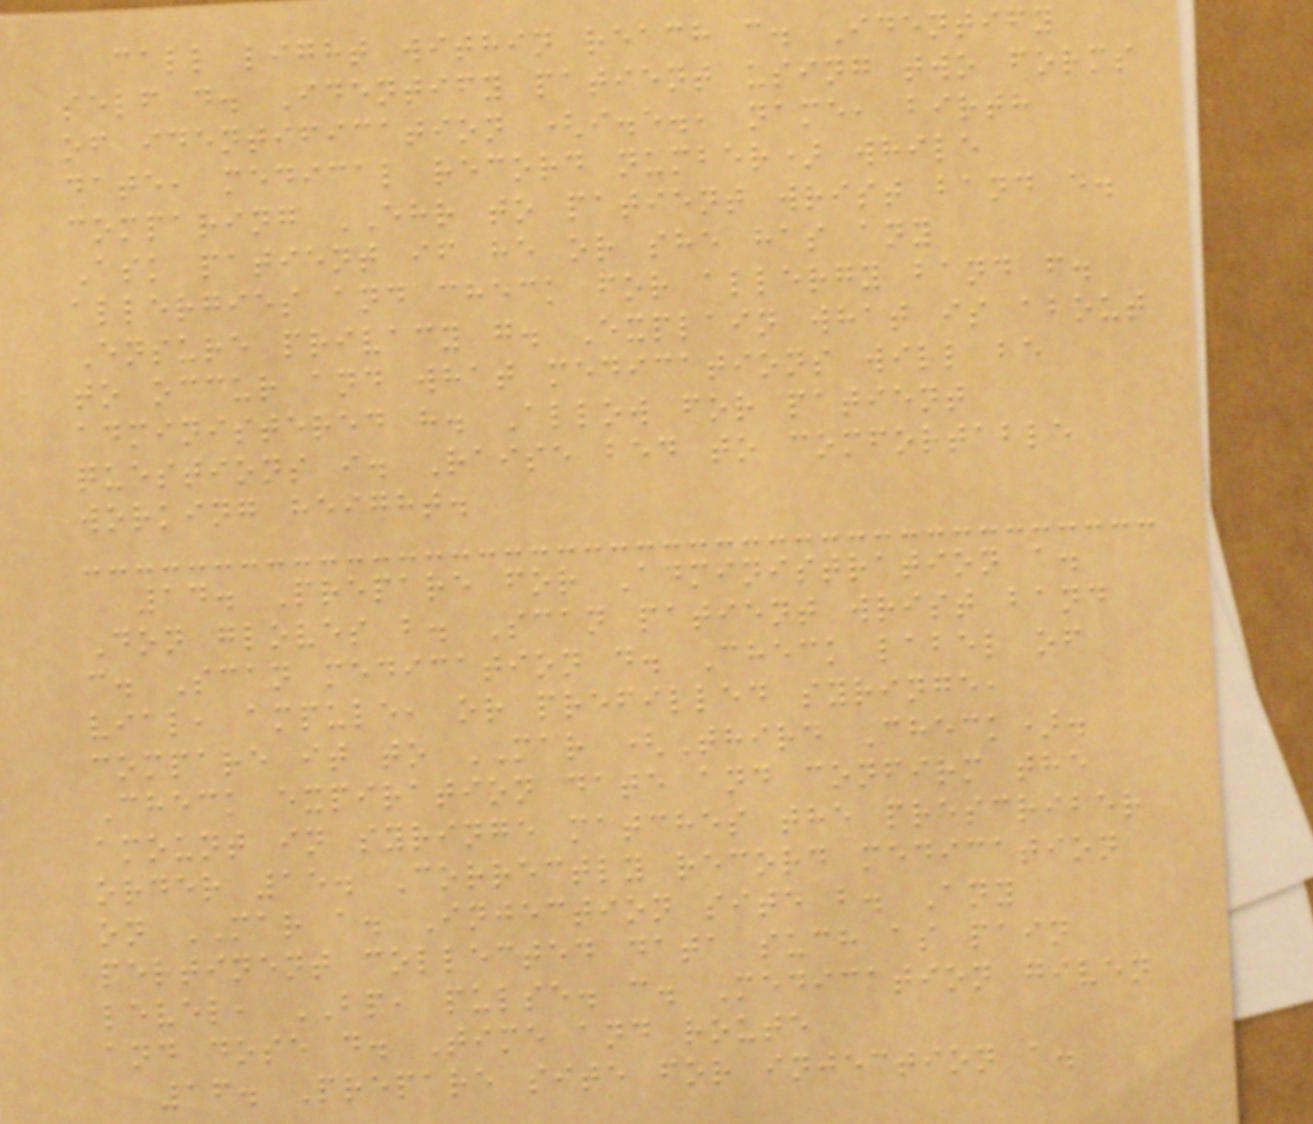call light within reach c. Identify
self d. Identify patient using two forms
of identification (i.e., name, birth
date, medical record number) while
comparing EHR to patient wrist band e.
Ask patient if he or she has any
allergies and check for allergy band f.
Ensure privacy g. Explain what is about
to occur and what medications will be
administered h. Allow for patient
questions i. Raise bed to comfortable
working height.
14. Prepare for Administration a.
Don gloves b. Scan patient wrist band
c. Scan medication d. Check label of
vial, ampule, or prefilled syringe,
compare it to MAR (Third Check).
Check expiration date and confirm the
amount in syringe matches the prescriber
order 15. Correctly record medication
on MAR a. Injection site b. Any
pertinent collected data such as pain
level, BP, pulse. c. Medication given
and dose d. Time and route
16. Prepare site for injection a.
